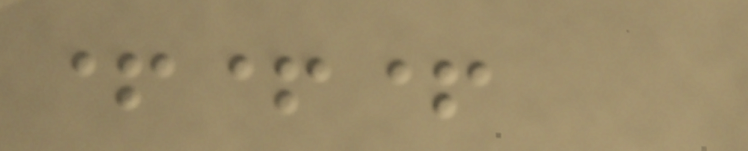+++
